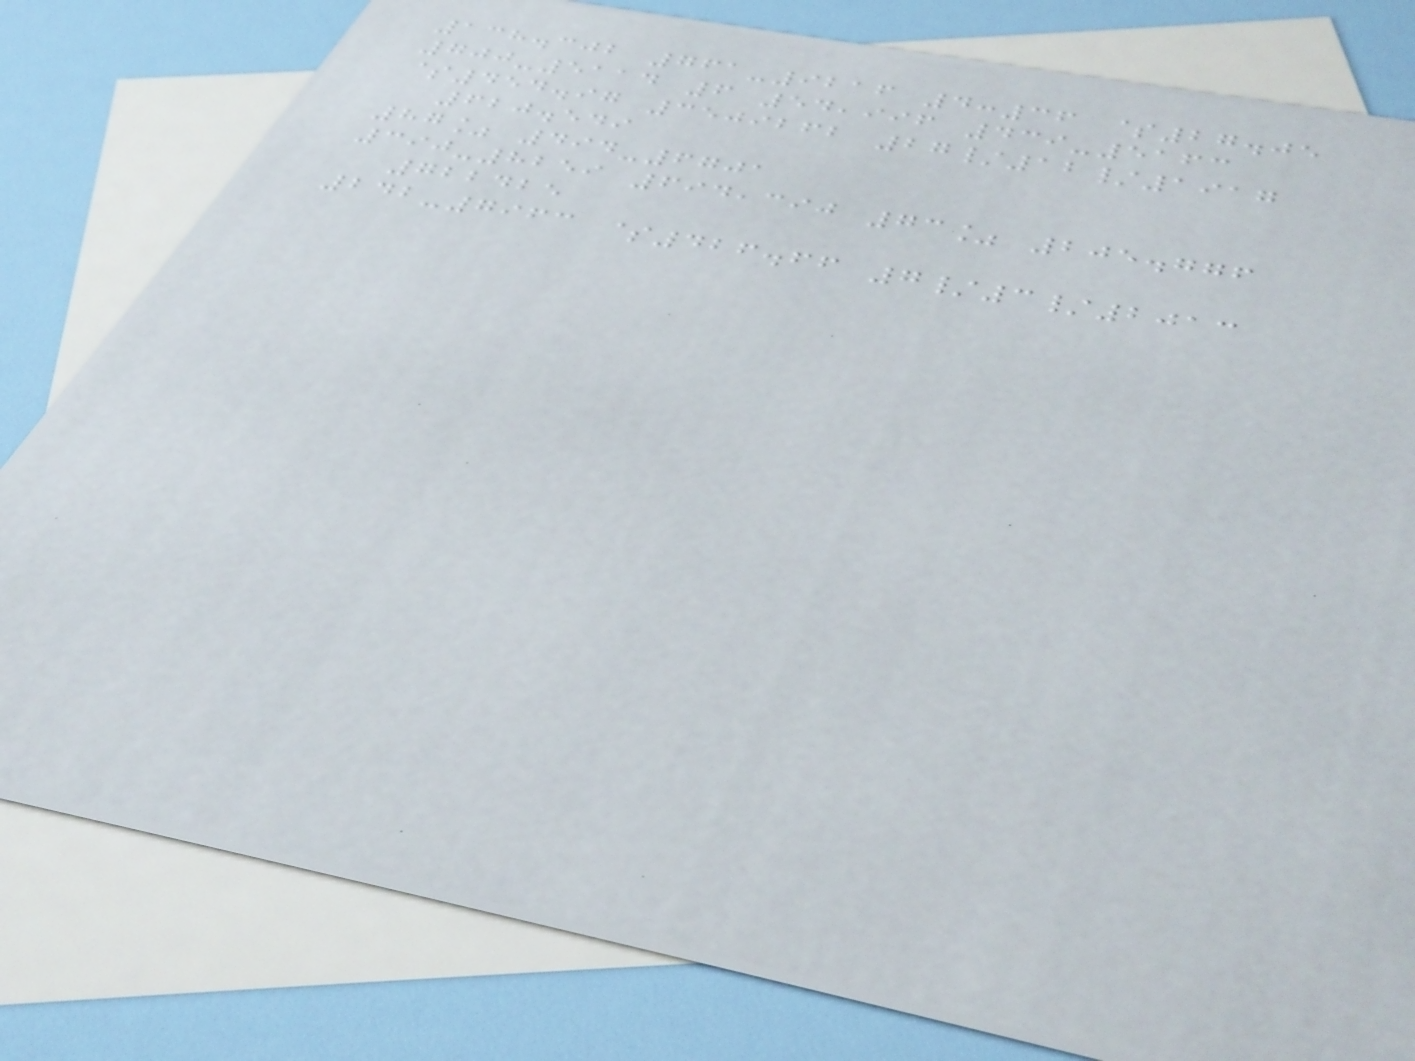138.302 761-9216 4:36 $27.05
700-5114 6 54,996 439-5163
$454.97 3509262 27/12/1917
620.549
87% 494-6701
390-8259 694,390 73% 205.776
722425
242-7963 $426.66 7/3/2013
